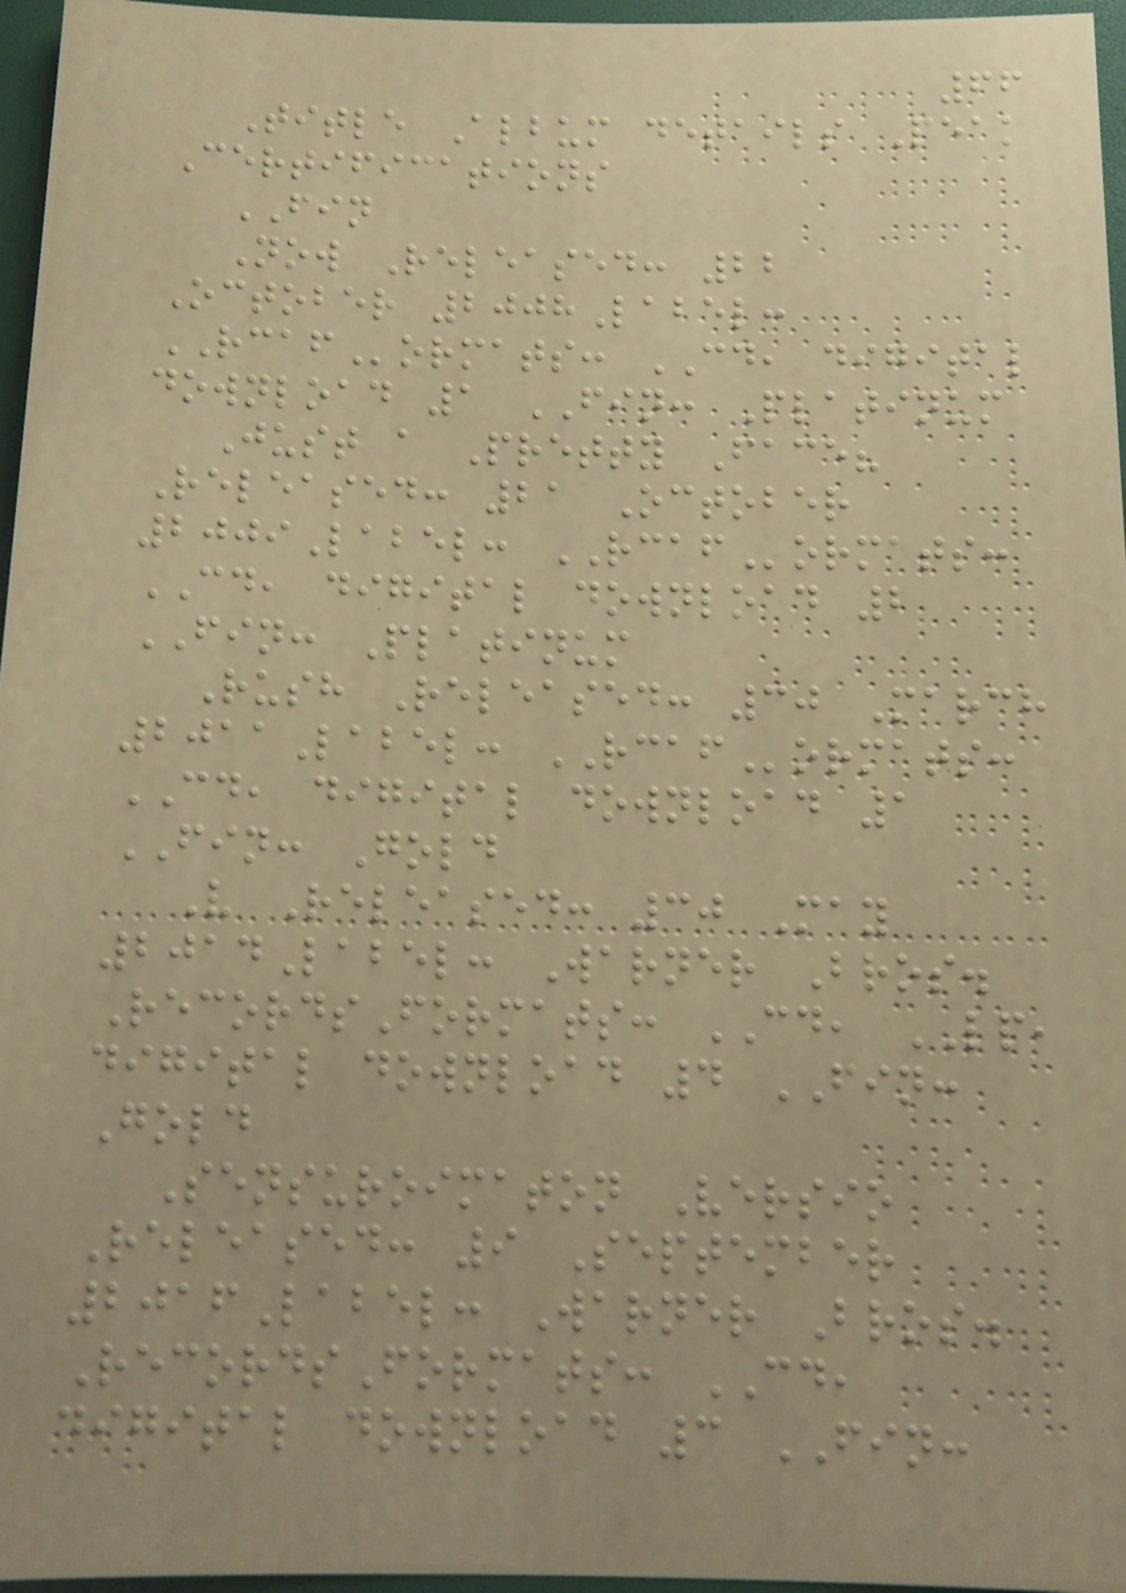66
Title Album details Peak
Certifications
FIN
Now Released: 22
October 2008Label:
RCAFormats: CD, digital
download 1 FIN: Platinum
Just a Pretty Face?
Released: 21 October
2009Label: RCAFormats:
CD, digital download 2
FIN: Platinum
Rush Released: 30 March
2011Label: RCAFormats:
CD, digital download 1
FIN: Gold
V Released: 30 May
2014Label: Warner Bros.
RecordsFormats: CD, LP,
digital download 4 FIN:
Gold
Sensuroimaton Versio
Released: 9 September
2016Label: Warner Bros.
RecordsFormats: CD,
digital download 3 FIN:
